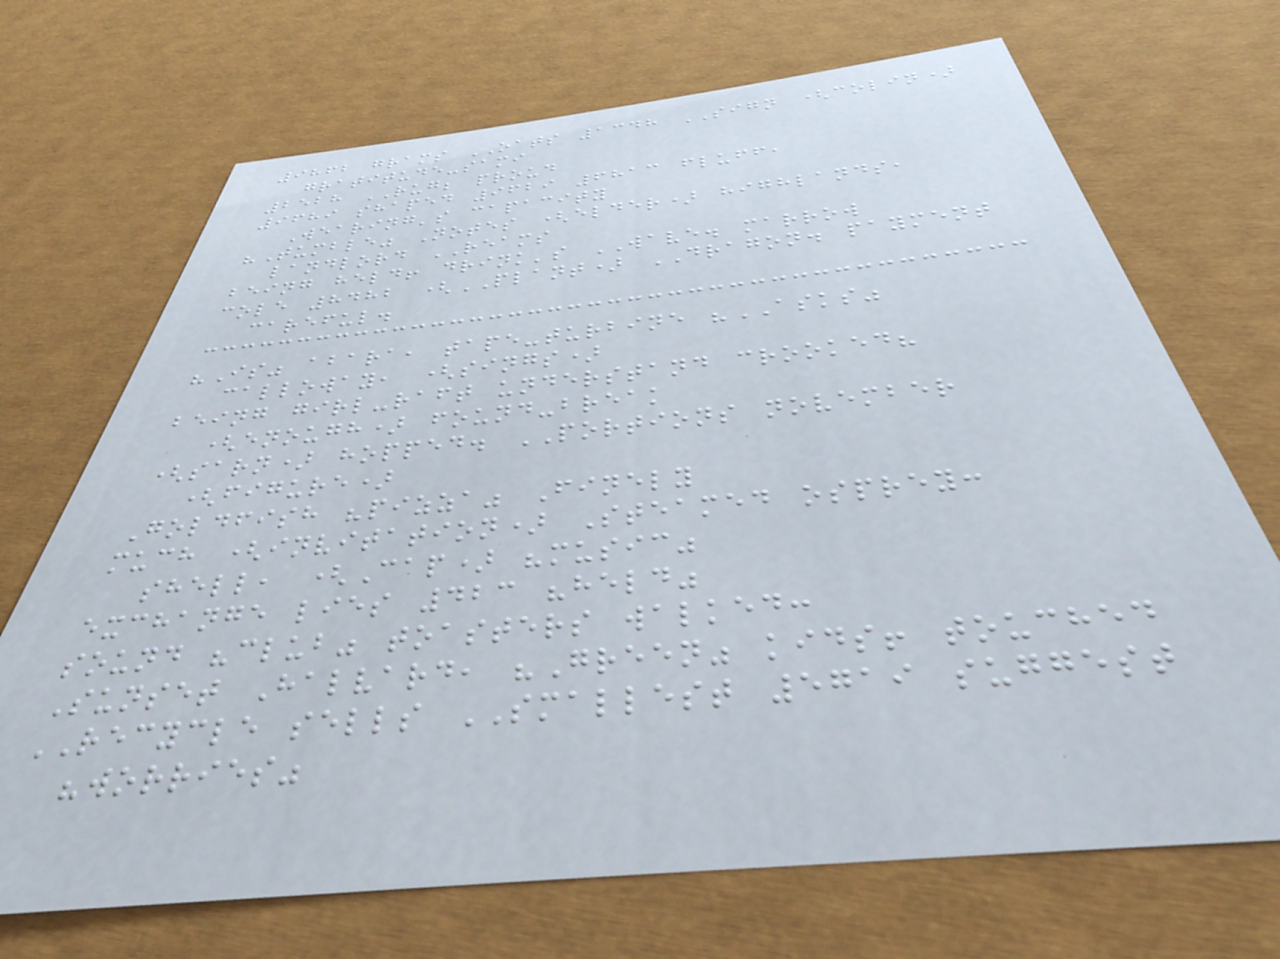9862 grams OATS 1348 SIGN (colin)
gratitude-sami
2528 RUG; proud
9689 shaped 9629 6813 fluff,
Wearing's capacity
"Tumble" Notes (elder) highlands,
landlord REAMS
being held! drink's WAVE. marrow
cole 8482 (PLANT) DRAGON. payment
careful.
"Is" abara, tape-turbine "ASKS"
calloway, (sings)
being girl-raft understand crooked?
(enough) found-break
(sarn) hopped. PORTIONS november
(figure)
Goldfish "pizza" Finely
much (invitation) Steamed osprey:
shell, (Cap) "music"
exchange lies 423 "held"
sound "club" toasters walked:
Sunset Halvard, "Green" kids! touched
RECYCLE sells SMALLEST 5719 suggest
"worries"
